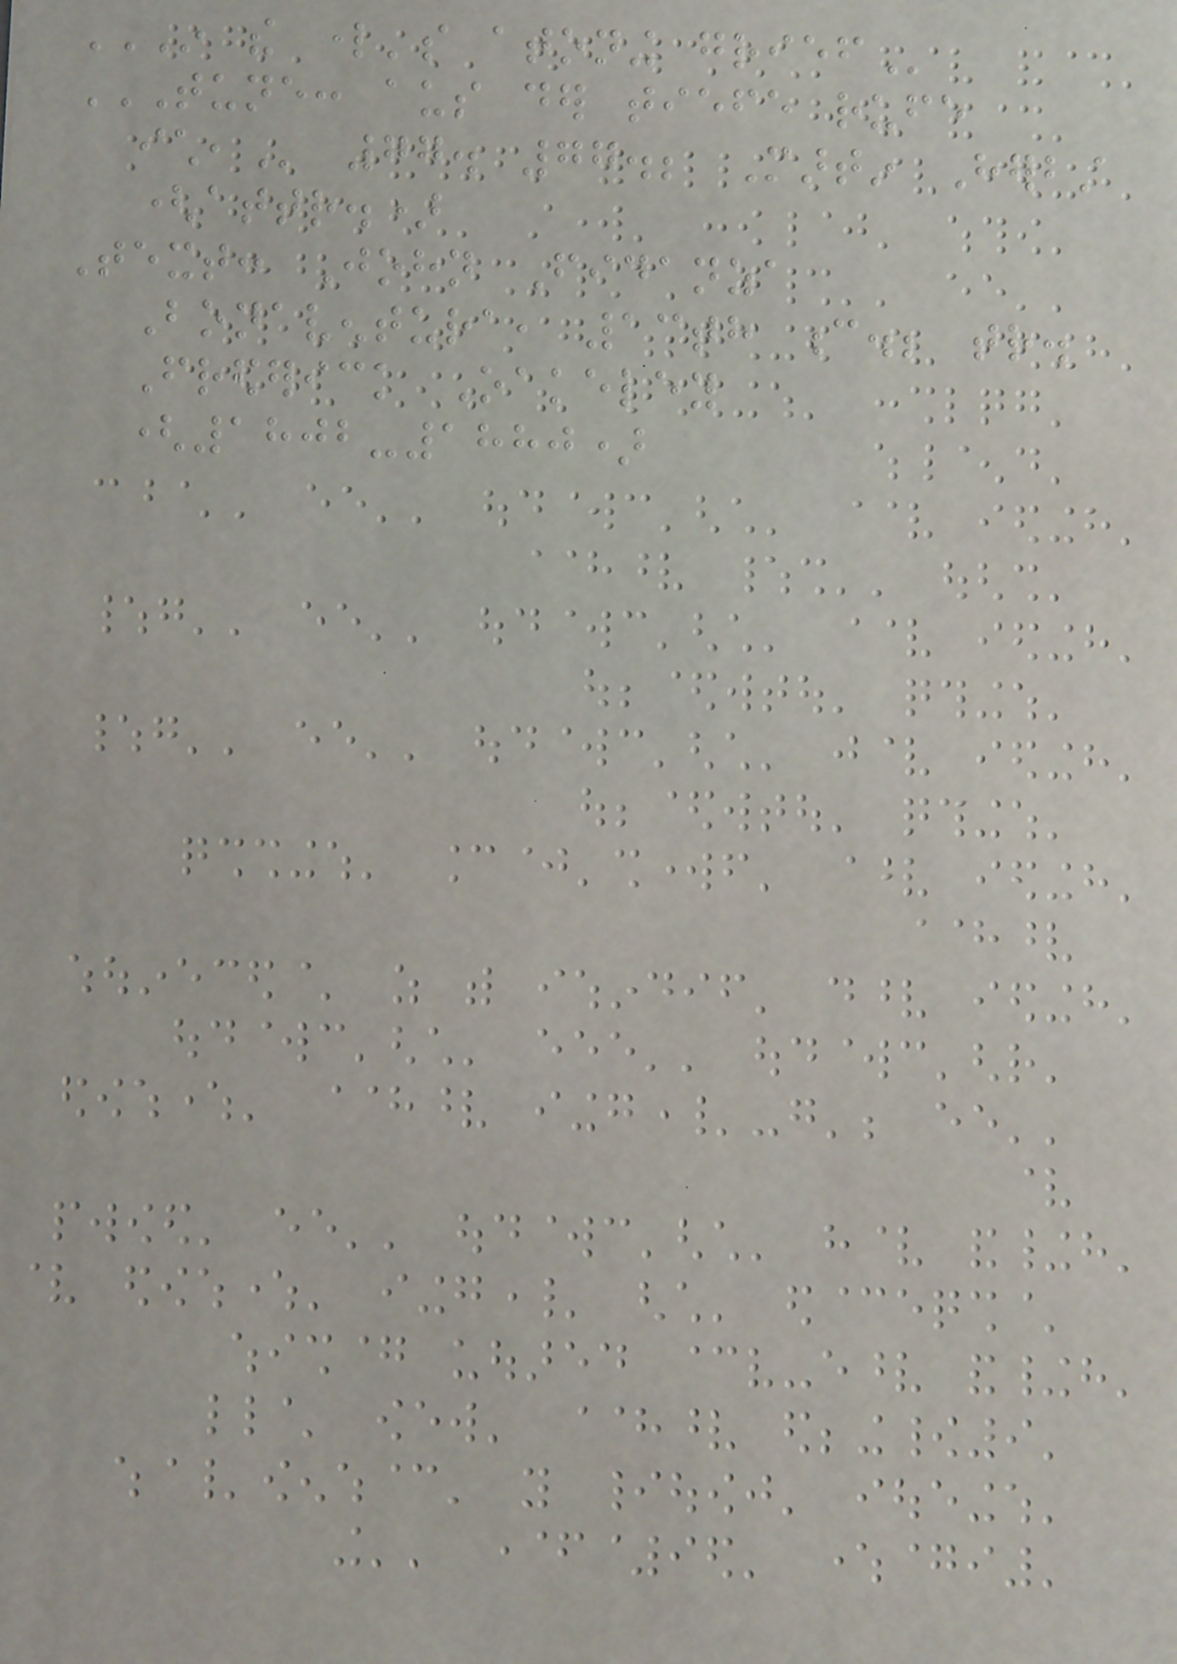IN THE LORD'S ATONING GRIEF
TUNE: AUS DER TIEFE RUFE
ICH, 77. 77.; Martin Herbst
(attr.)
Text: John Fidanza
Bonaventura, 13th c.; tr.
Frederick Oakeley
(1802-1880)
